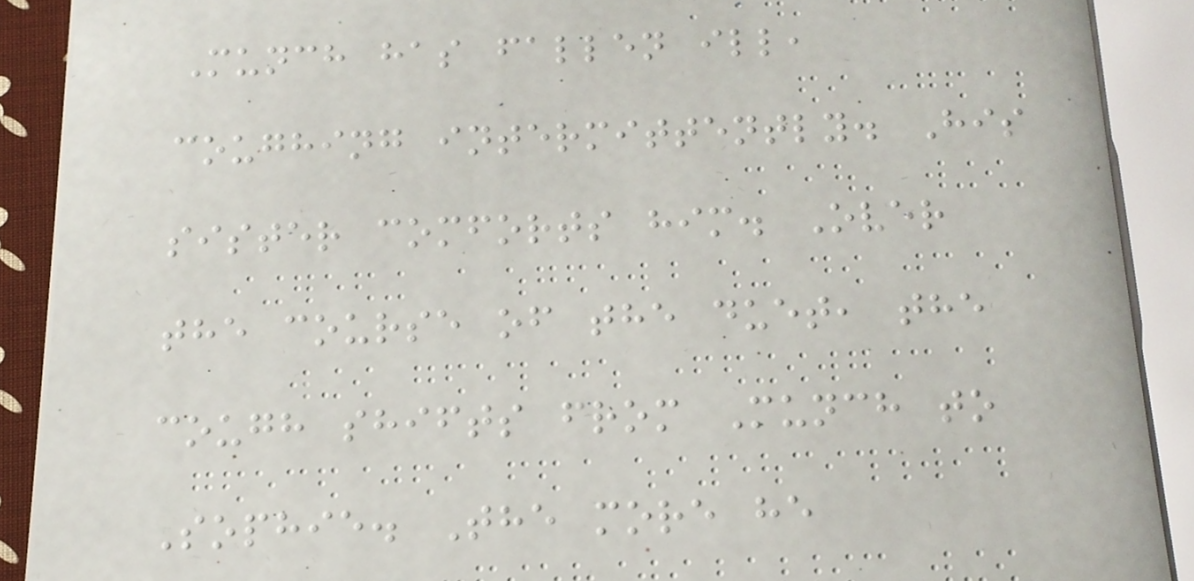Munch has fallen ill,
coughing intermittently. His
sister comforts him. Over
the course of the duet, the
cough shifts from Munch to
Sophie. The more he
